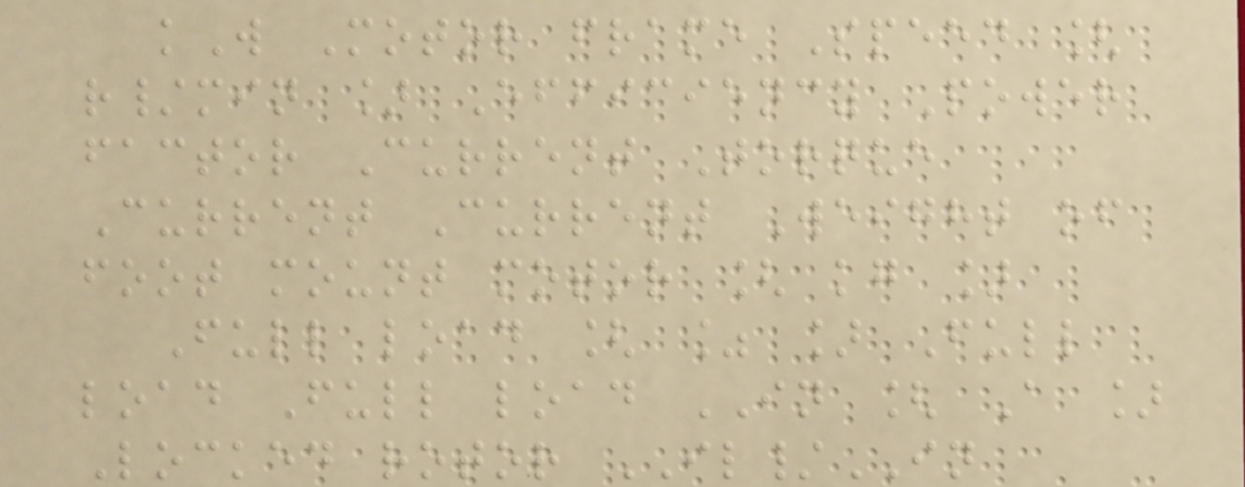kW Motor frame Speed [
r/min ] Efficiency Power
factor Current Torque
Current Current Weight of
foot mount motor [ kg ]
Full load [ % ] Full
load Full load IN [ A ]
Locked rotor IL/IN
